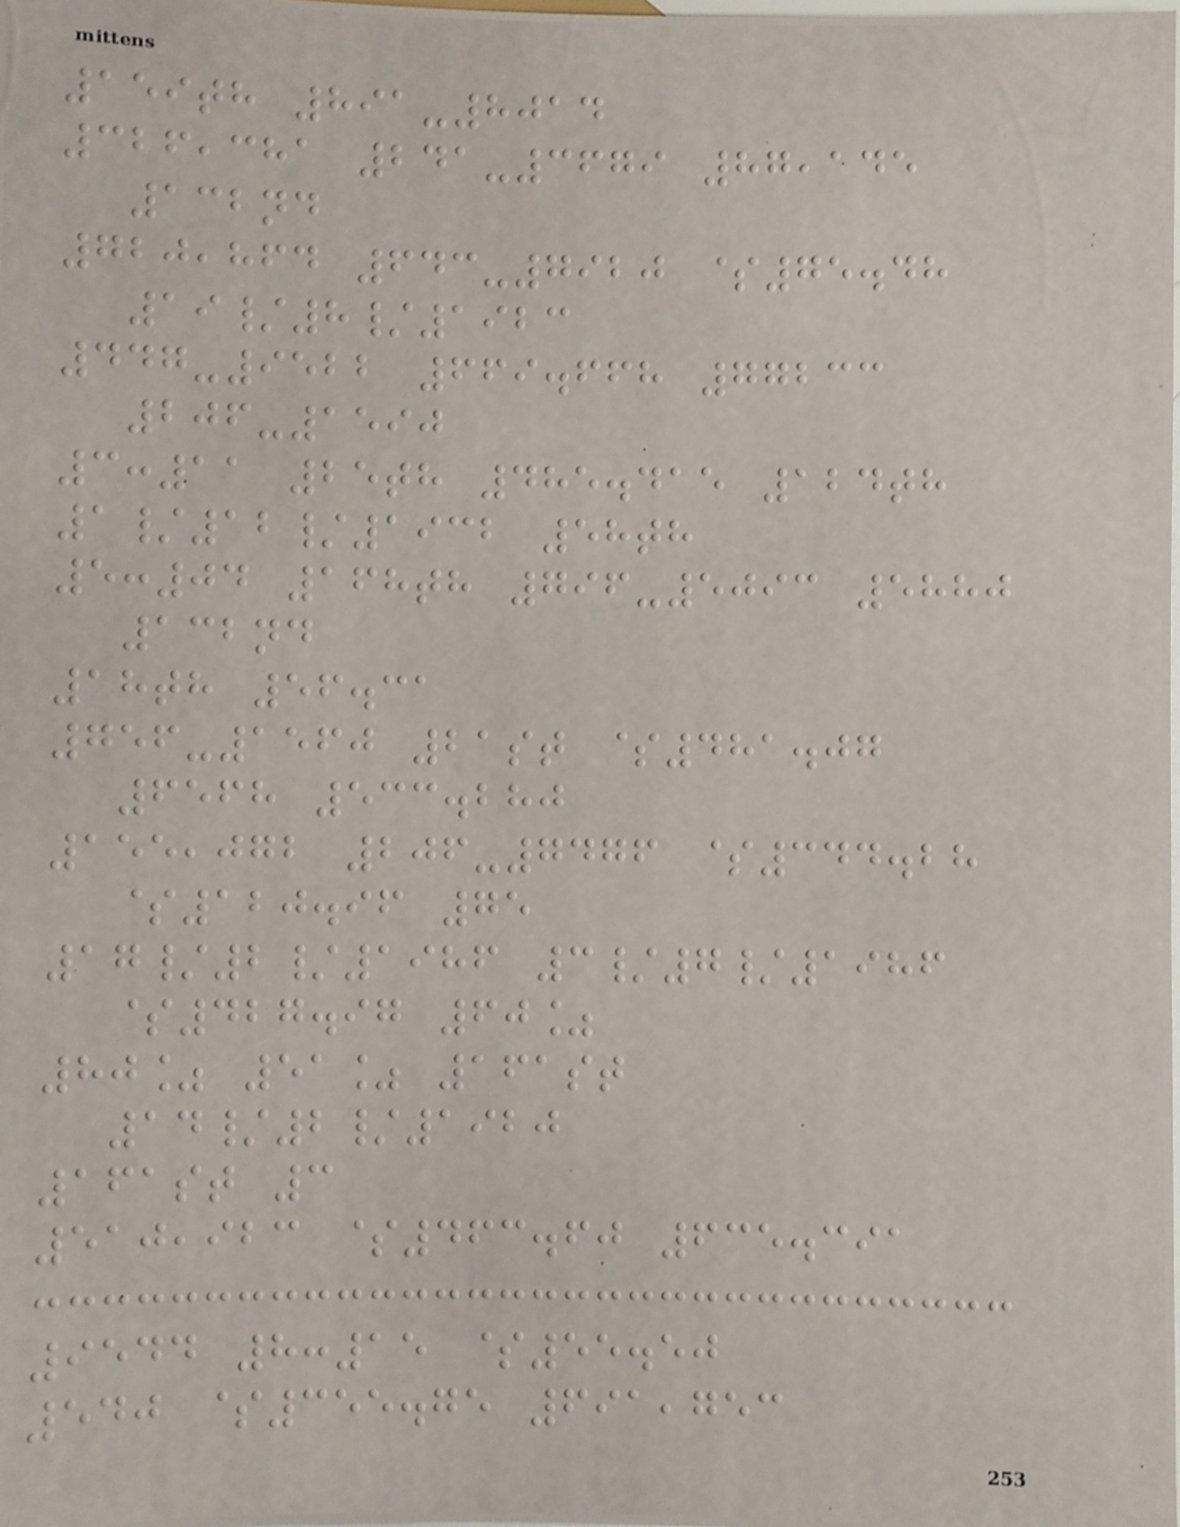159th 891-8014
326,381 241-3679 87,145
132nd
720,864 643-7920 $75.48
19/8/1923
447-9522 669.668 77233
206-1590
3:11 25th 485.415 124th
1/12/1932 58th
5:04 168th 796-5093 5880
132nd
18th 56.31
756-1560 21st $481.07
6568 533.280
155,072 206-7476 $344.28
$120.96 75
17/2/1986 3/7/1986
$427.97 60%
80% 51% 161st
14/2/1920
161st 3
510,923 $463.60 635.391
9544 8:15 $55.50
540 $355.75 691,753
